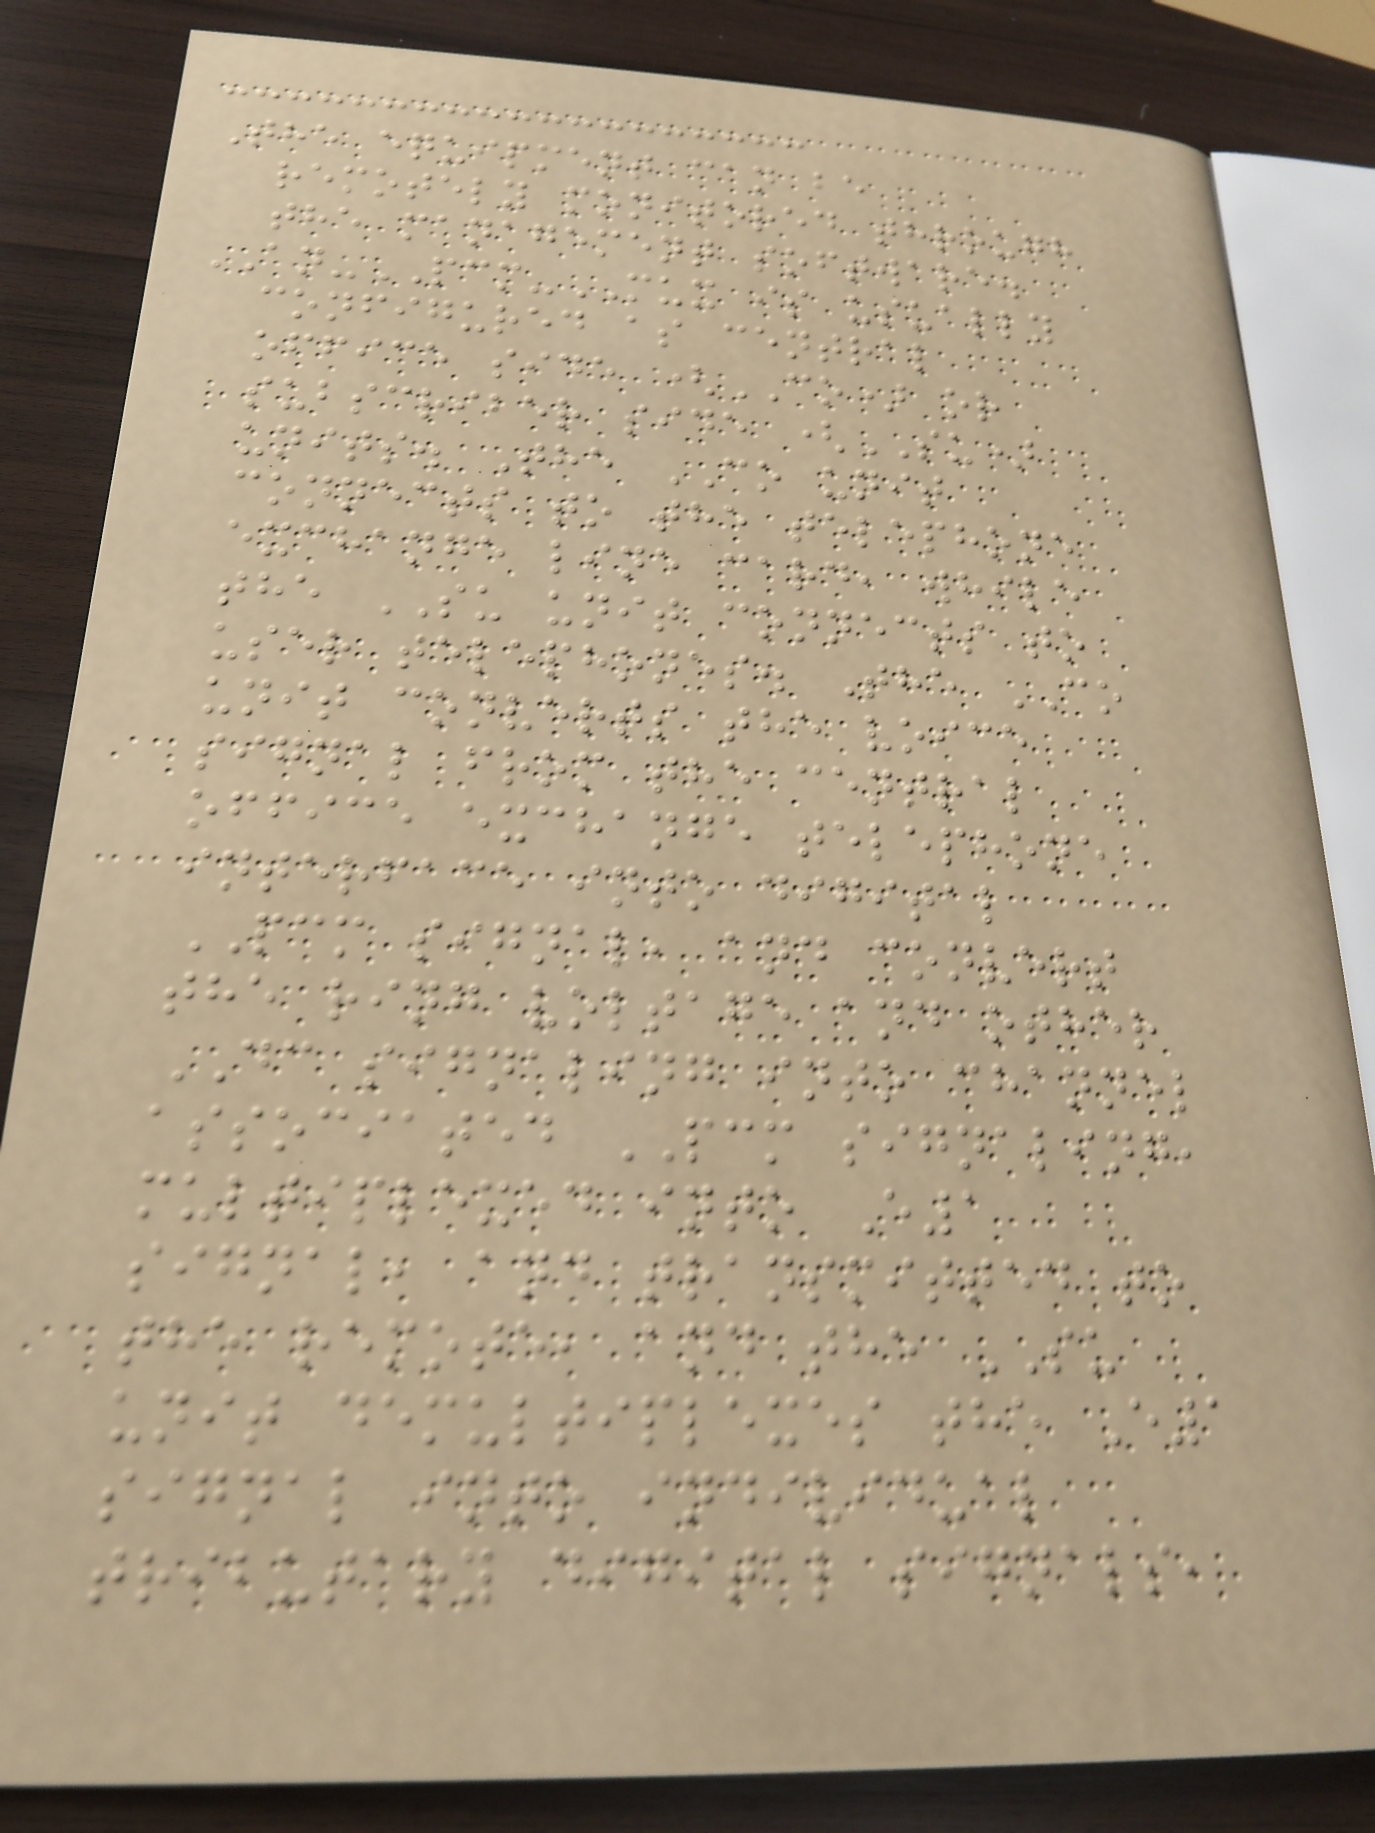The equipment can be
remotely monitored through
the management software.
AN-PCM-MUX is usually
configured as central
office side (CO) or
subscriber side (SU)
units. The CO unit
connects to the telephone
exchange line card, while
the SU unit connects to
user telephones. The CO
unit converts the voice
signal from the central
office exchange telephone
interface into digital
PCM signal, and convert
the ring voltage and other
DC signaling into channel
associated PCM signaling,
multiplexed into E1
signal, and transmitted to
the remote, and the SU
unit demultiplexes the E1
signal into individual
tributary digital signals,
